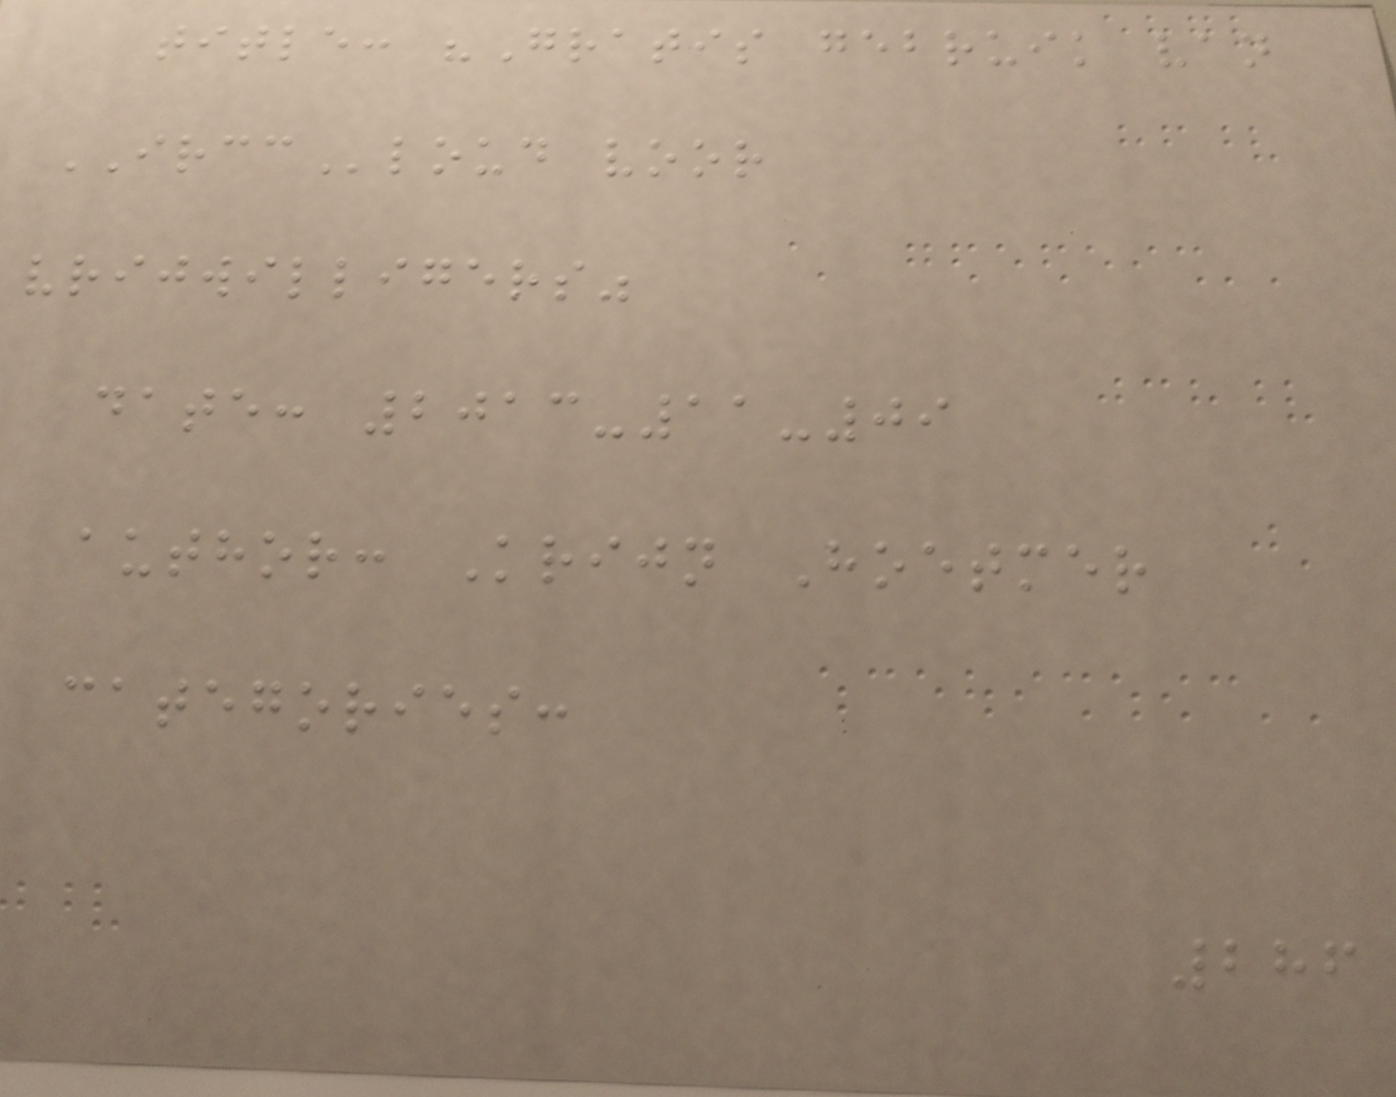title: "Gratis gebruik van
IRCCloud voor
vrijwilligers"
date: 2013-11-09
author: Krijn Hoetmer
categories:
286
